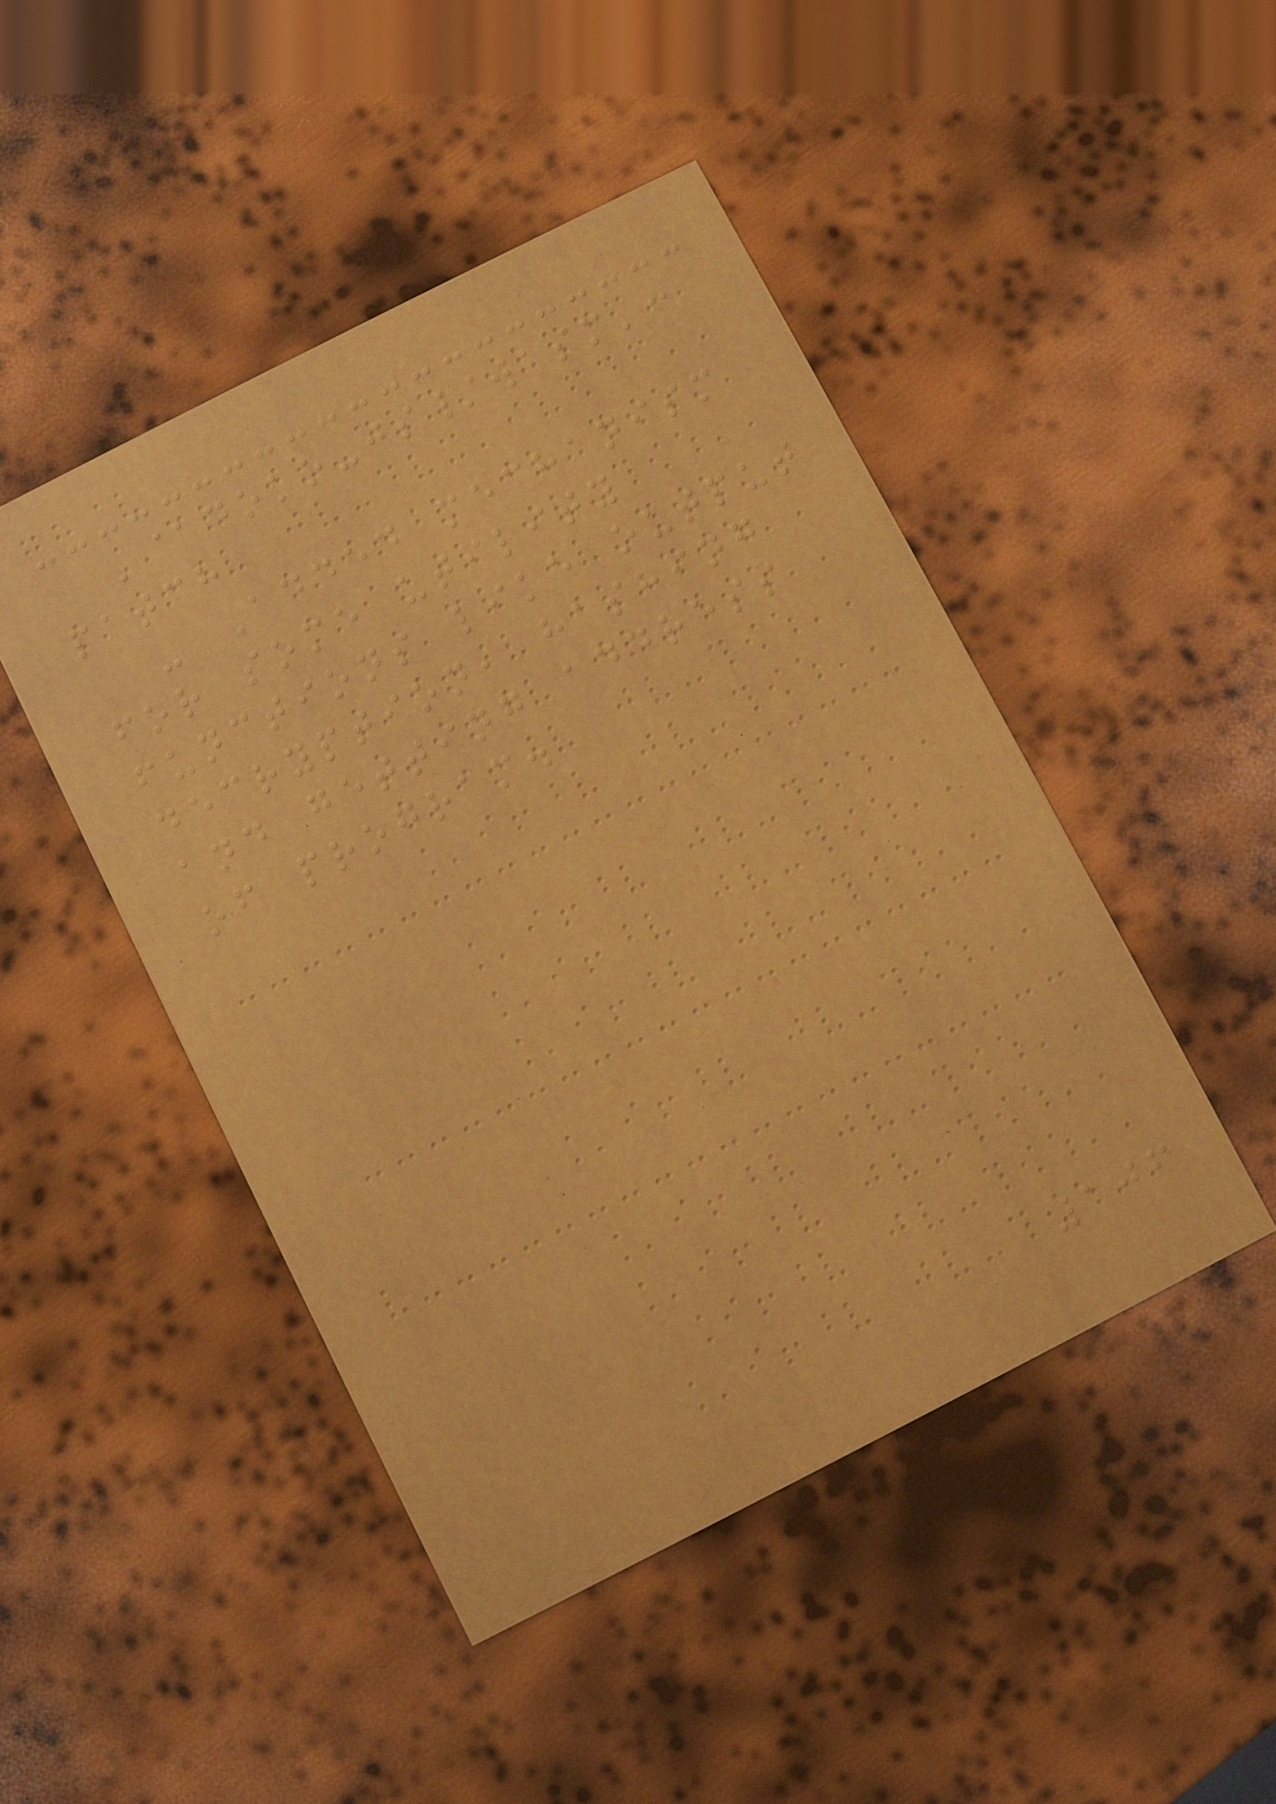'@doko-js/wasm':
patch
- Added mechanism
for some utility
functions like output
decryption, hashing
and getting address
of program.
106
